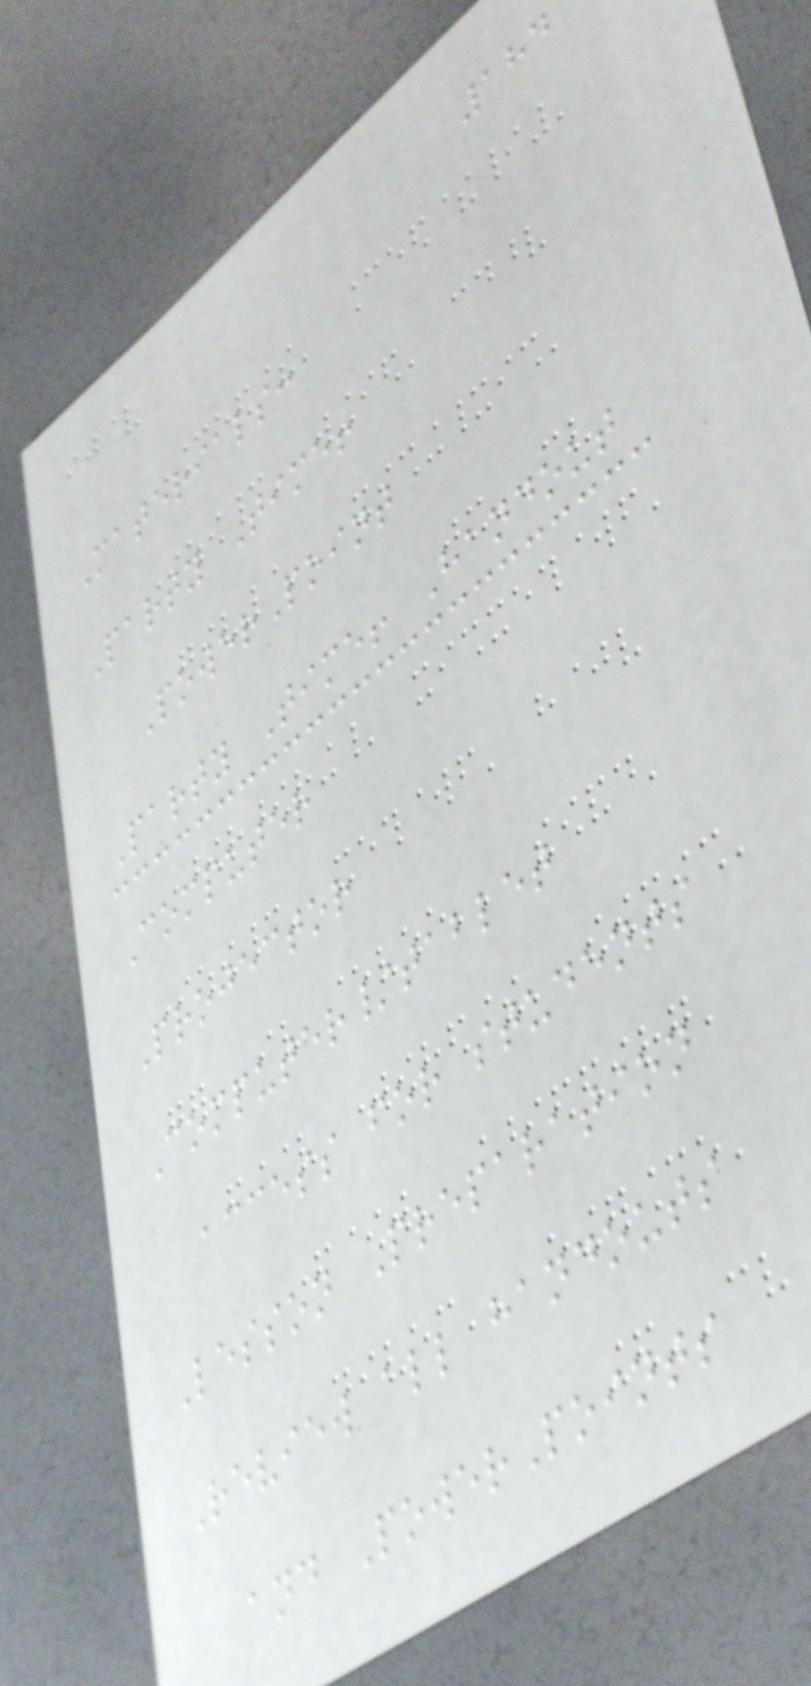184
Materials:
Party Time!
PowerPoint
Party Time! Handout
Computer
Projector
Computer/tablet
access for students
Lesson Preparation
Review all handouts
and PowerPoints
